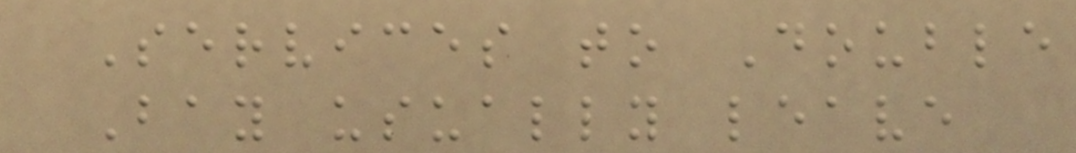Services to Double
Bay usually leave
